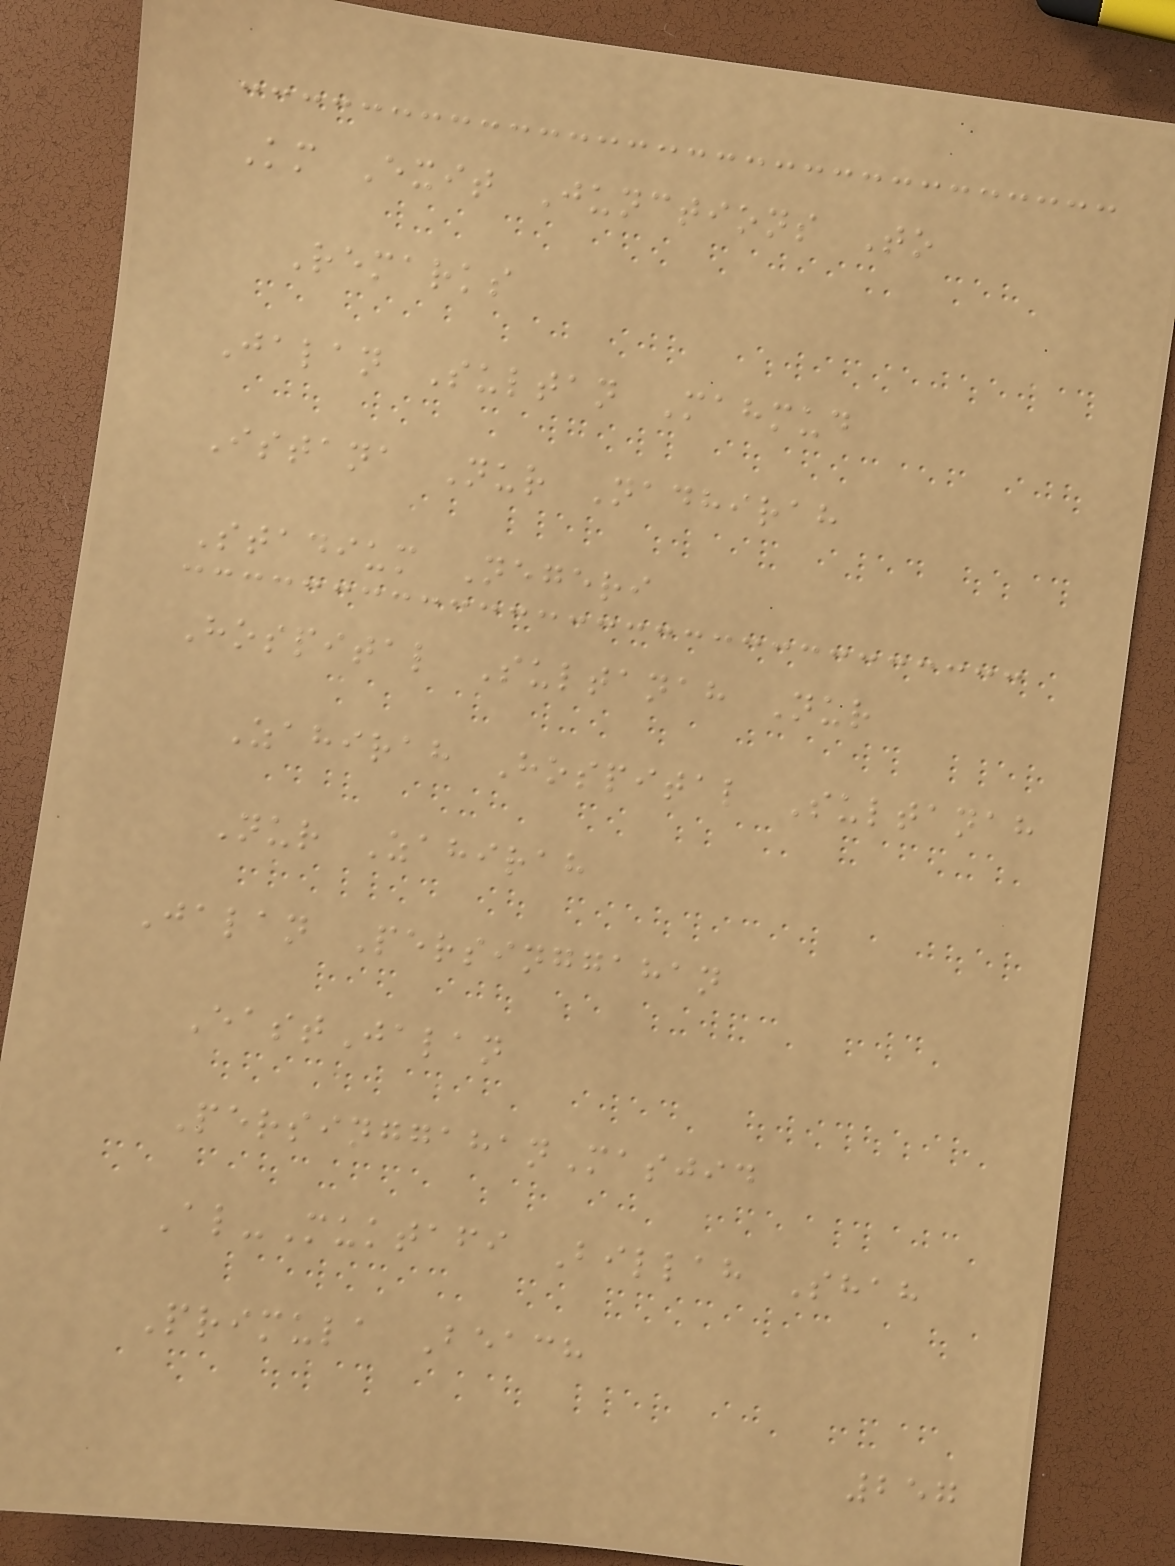Km Exit Junctions To
Remarks
Jalan Sultan Mahmud
Istana Nur Nadhirah
Stadium Negeri
Hospital Sultanah Nur
Zahirah Hospital Sultanah
Nur Zahirah
Jalan Persinggahan
EastJalan
PersinggahanMasjid
Al-Muktafi Billah Shah
Primula Beach
257
